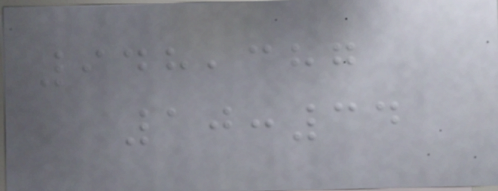948,387
10:34
